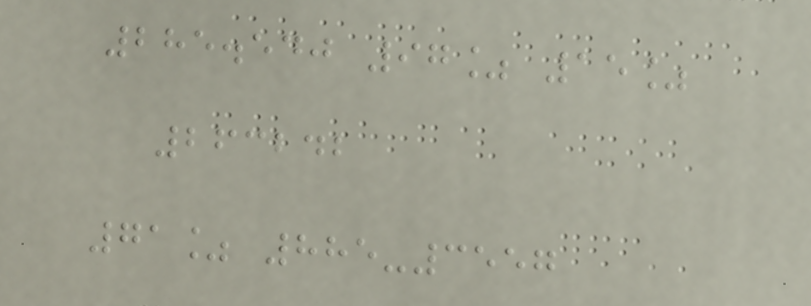285.540 97% 15%
263242
71% 885-3557
